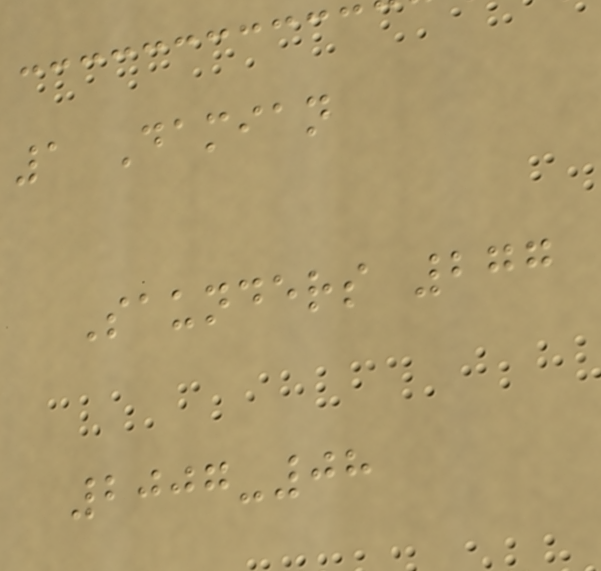1 Damian
Saunders 277
2007-08
